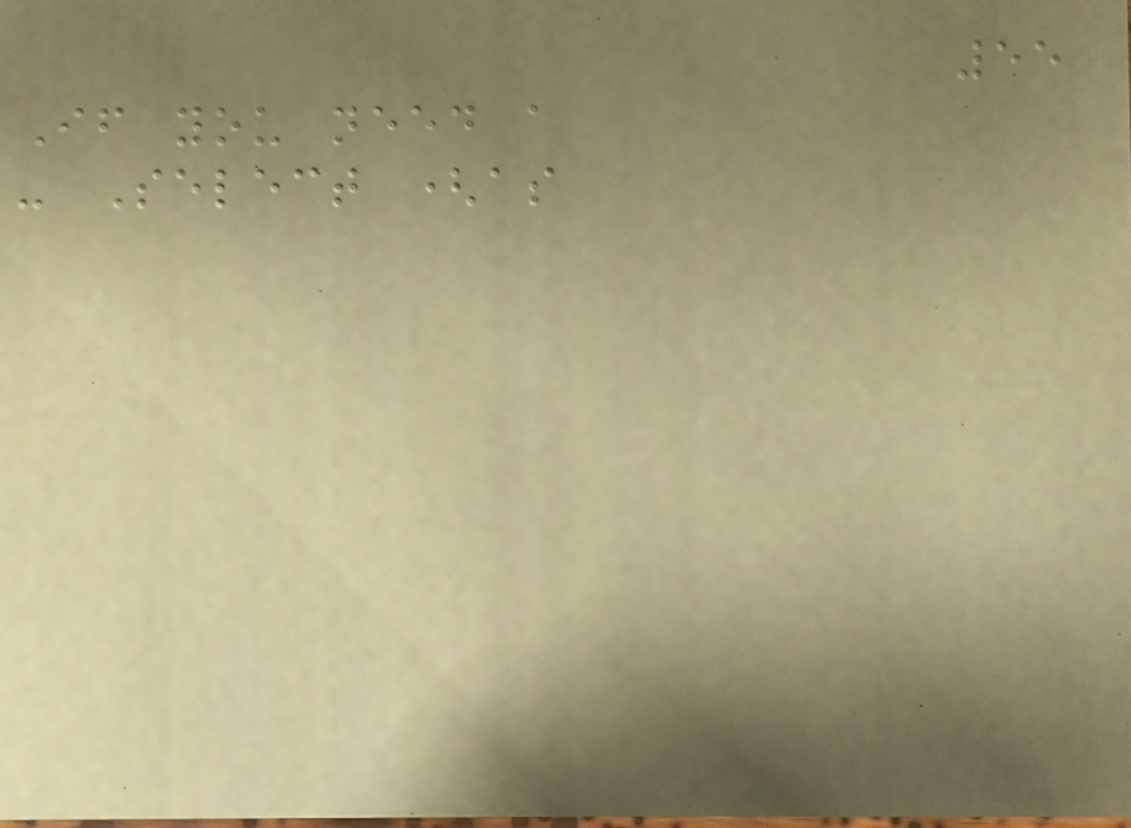55
If you need a
- Select (as
